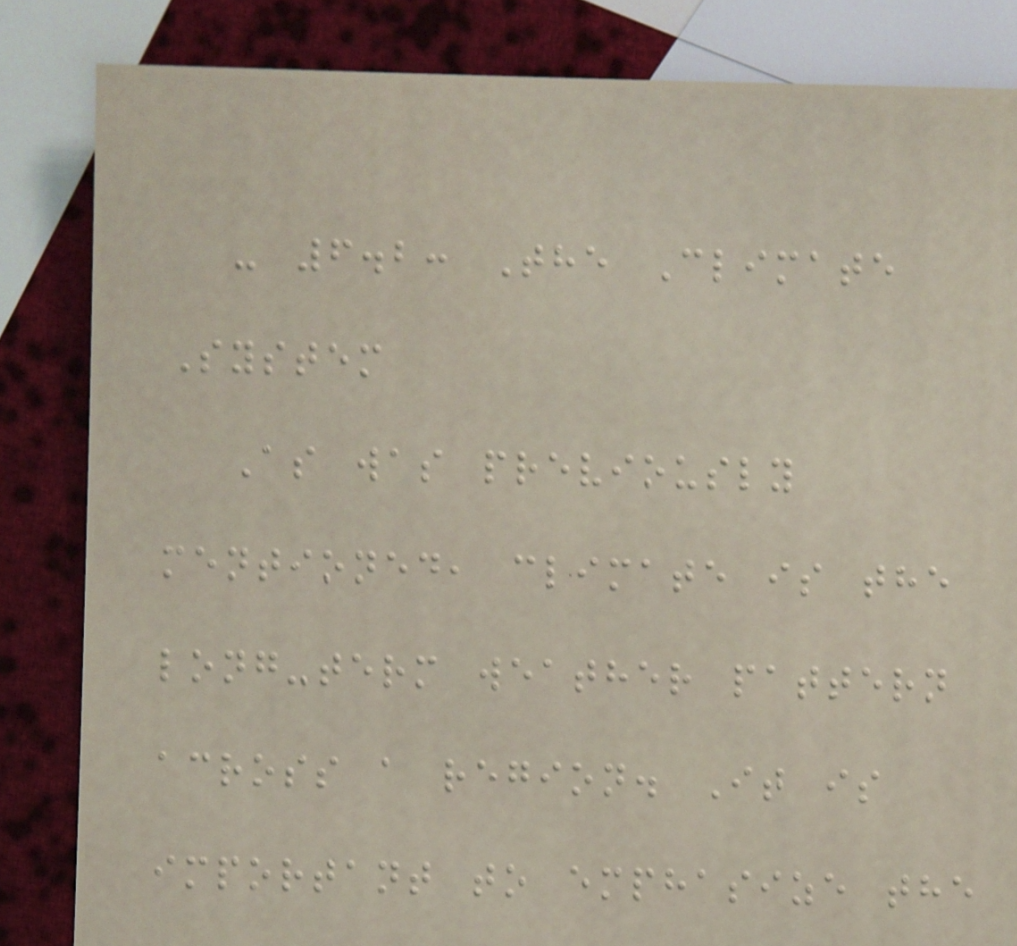- 6.2: The Climate
System
As was previously
mentioned, climate is the
long-term weather pattern
across a region. It is
important to emphasize the
